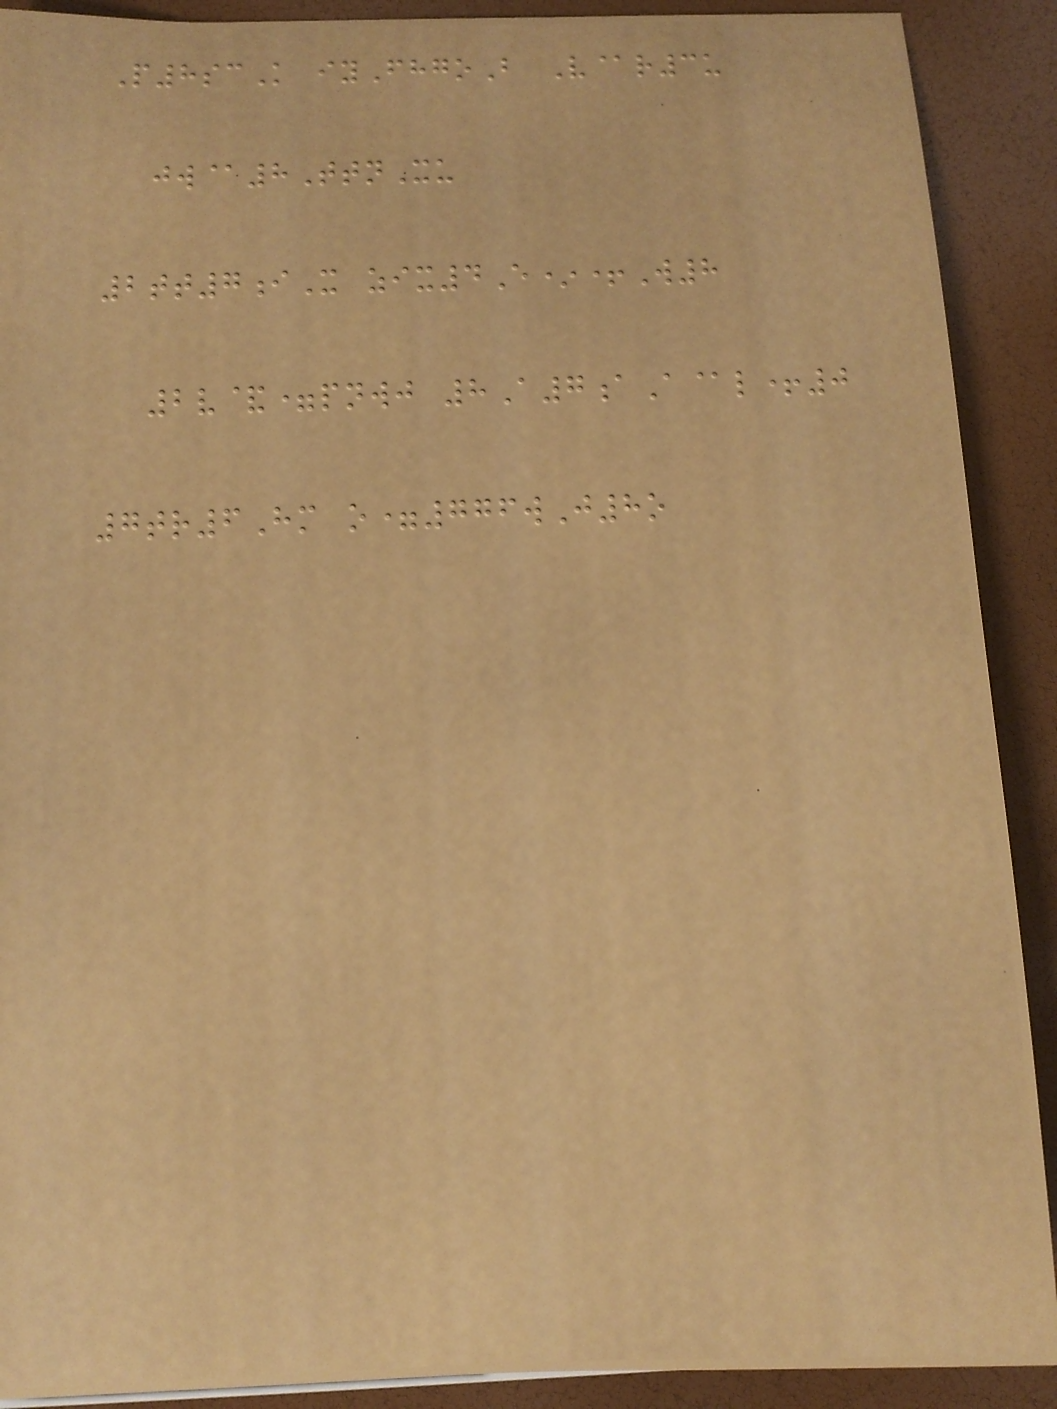P8scK iyFhgoB V@r3u
jw@8TtnXu
2tt7iX zix4E*+W8
2v&=pnwj 8A7aA@l+0
7tr6Hm o=776wJ8o
